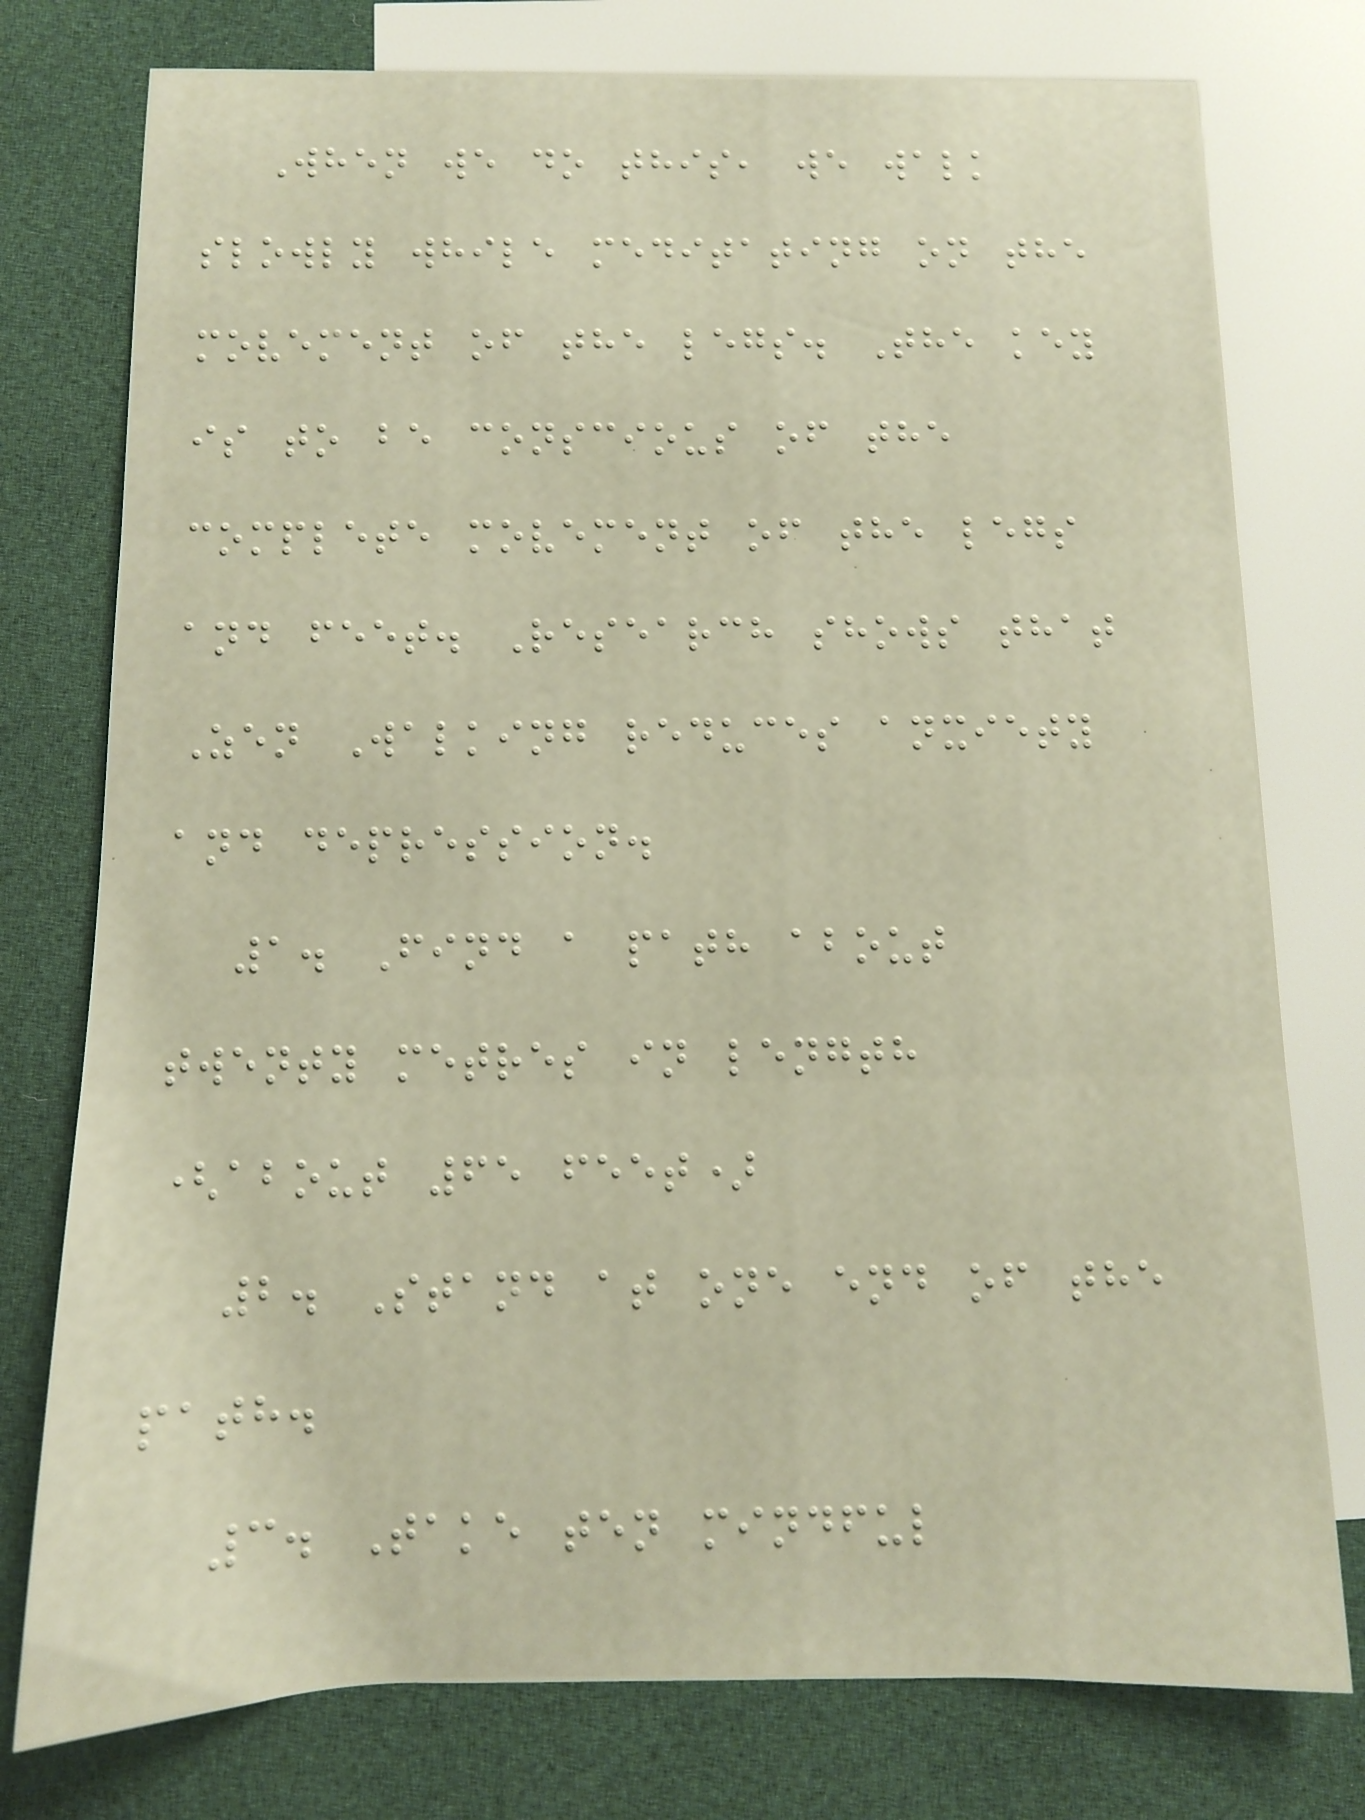When we do this, we walk
slowly while meditating on the
movement of the legs. The key
is to be conscious of the
complete movement of the legs
and feet. Research shows that
Zen Walking reduces anxiety
and depression.
1. Find a path about
twenty metres in length
(about 65 feet)
2. Stand at one end of the
path.
3. Take ten mindful
